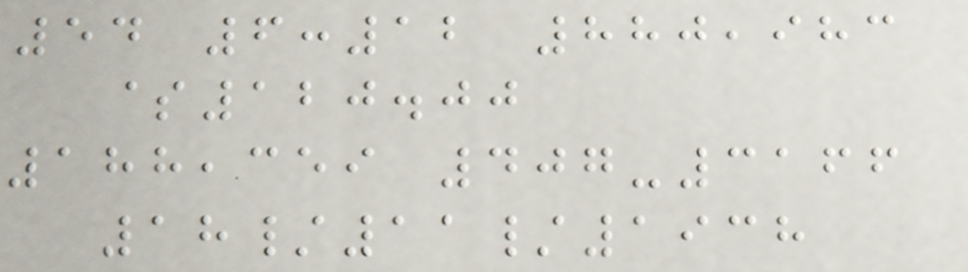54 6:12 880,983
$120.00
188,359 407-3166
18/11/1938
